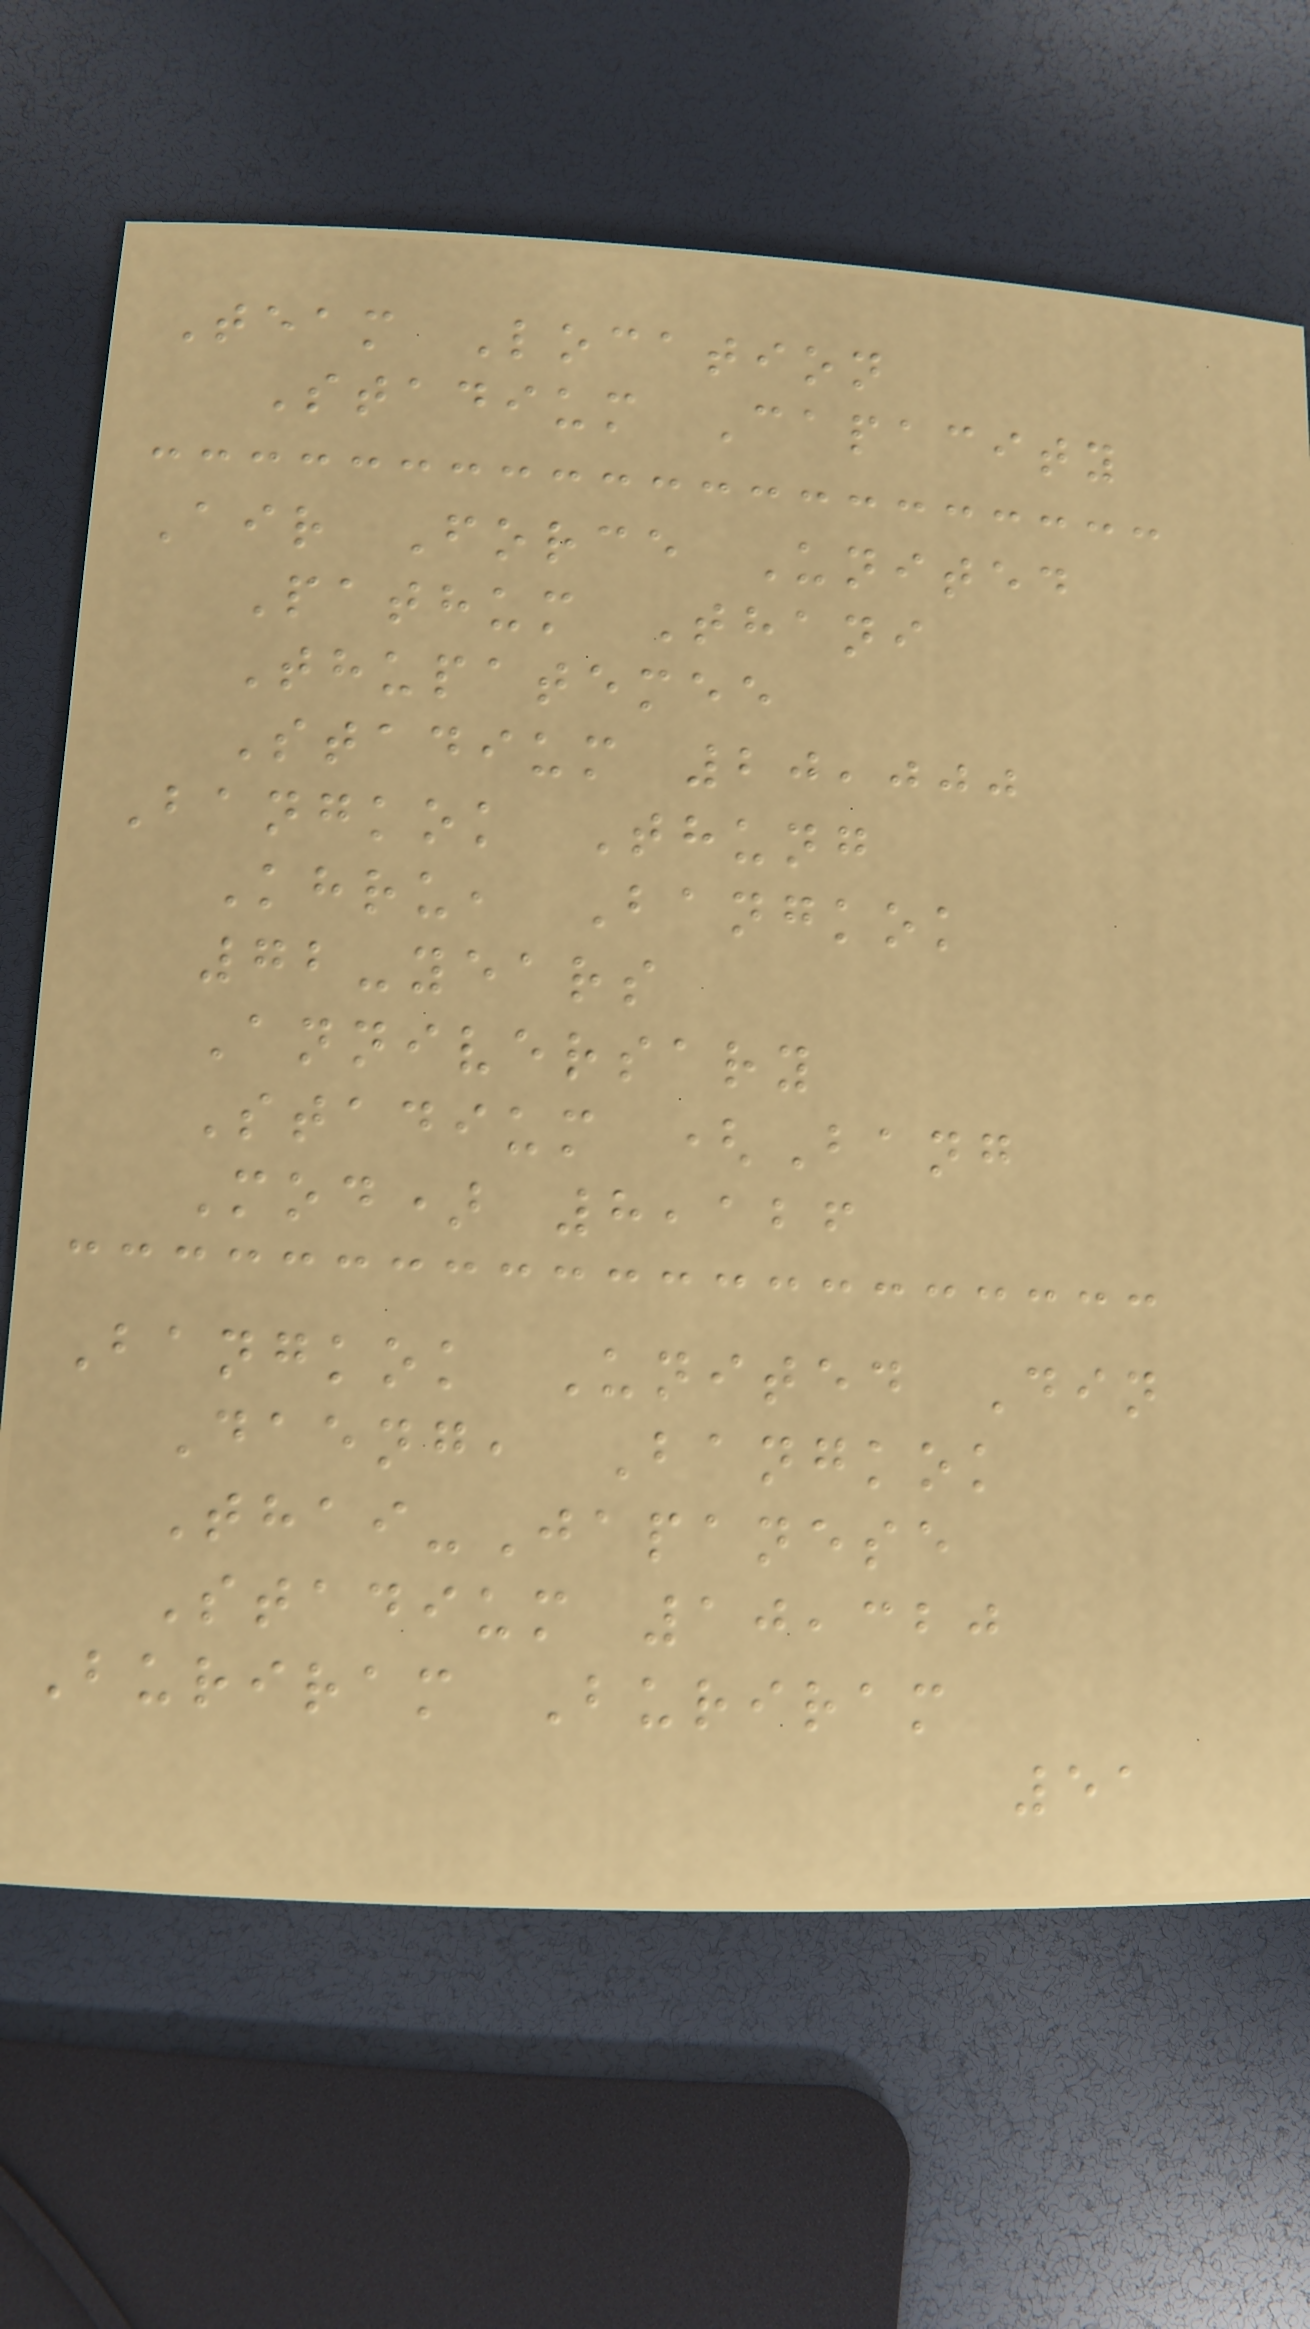Team Location
Stadium Capacity
Air Force United
Pathum Thani
Thupatemee
Stadium 20,000
Bangkok Thung
Khru, Bangkok
72-years
Anniversary
Stadium (Bang
Mod) 8,126
Bangkok United Din
Daeng, Bangkok
Thai-Japanese
Stadium 10,320
Buriram Buriram
51
